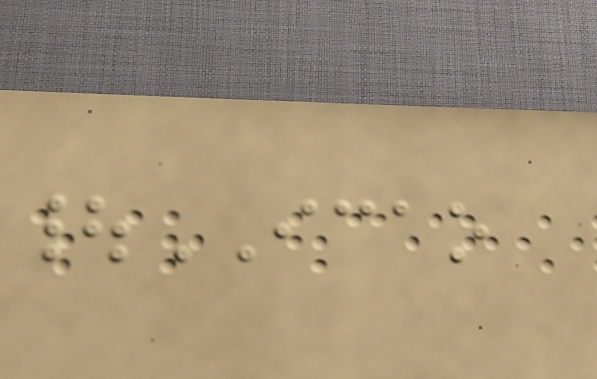|ICAO
